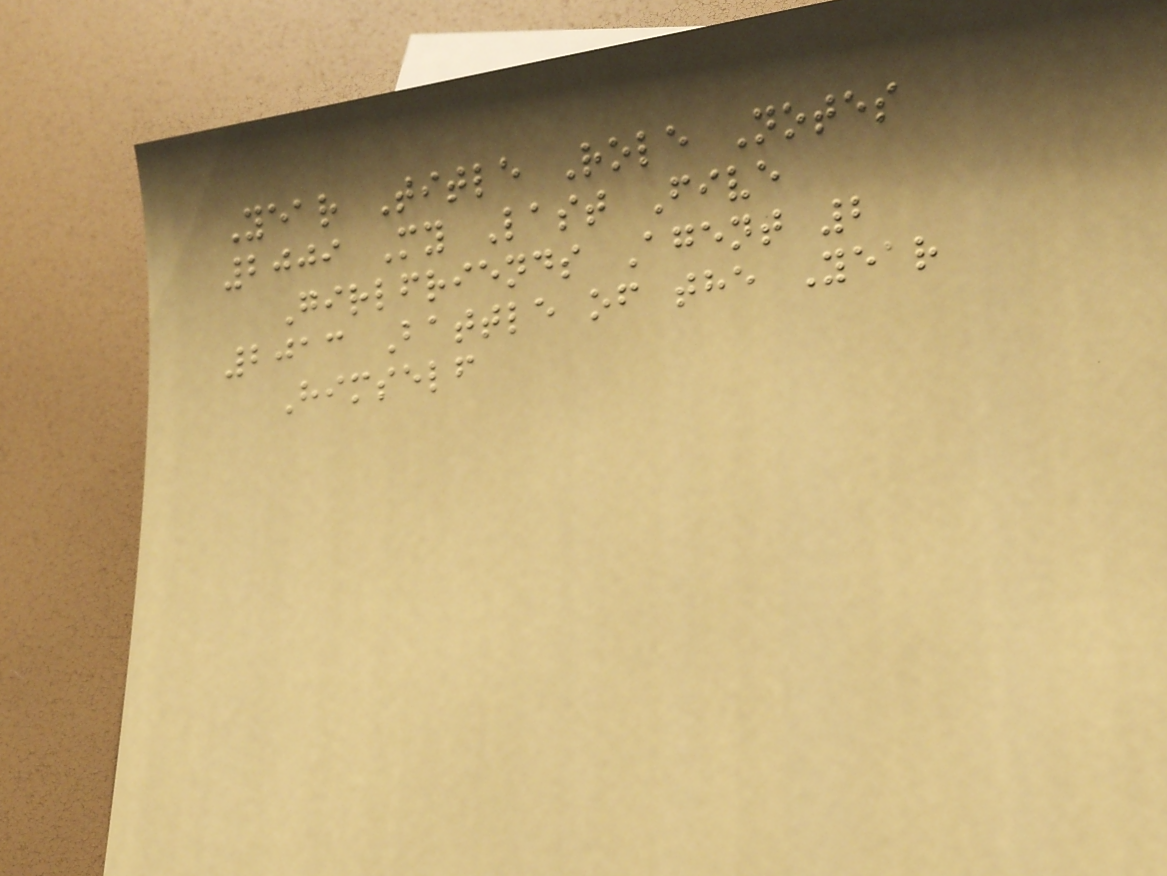Year Title Role Notes
2009 My Last Five
Girlfriends Agent 2
2013 Battle of the Year
Himself
